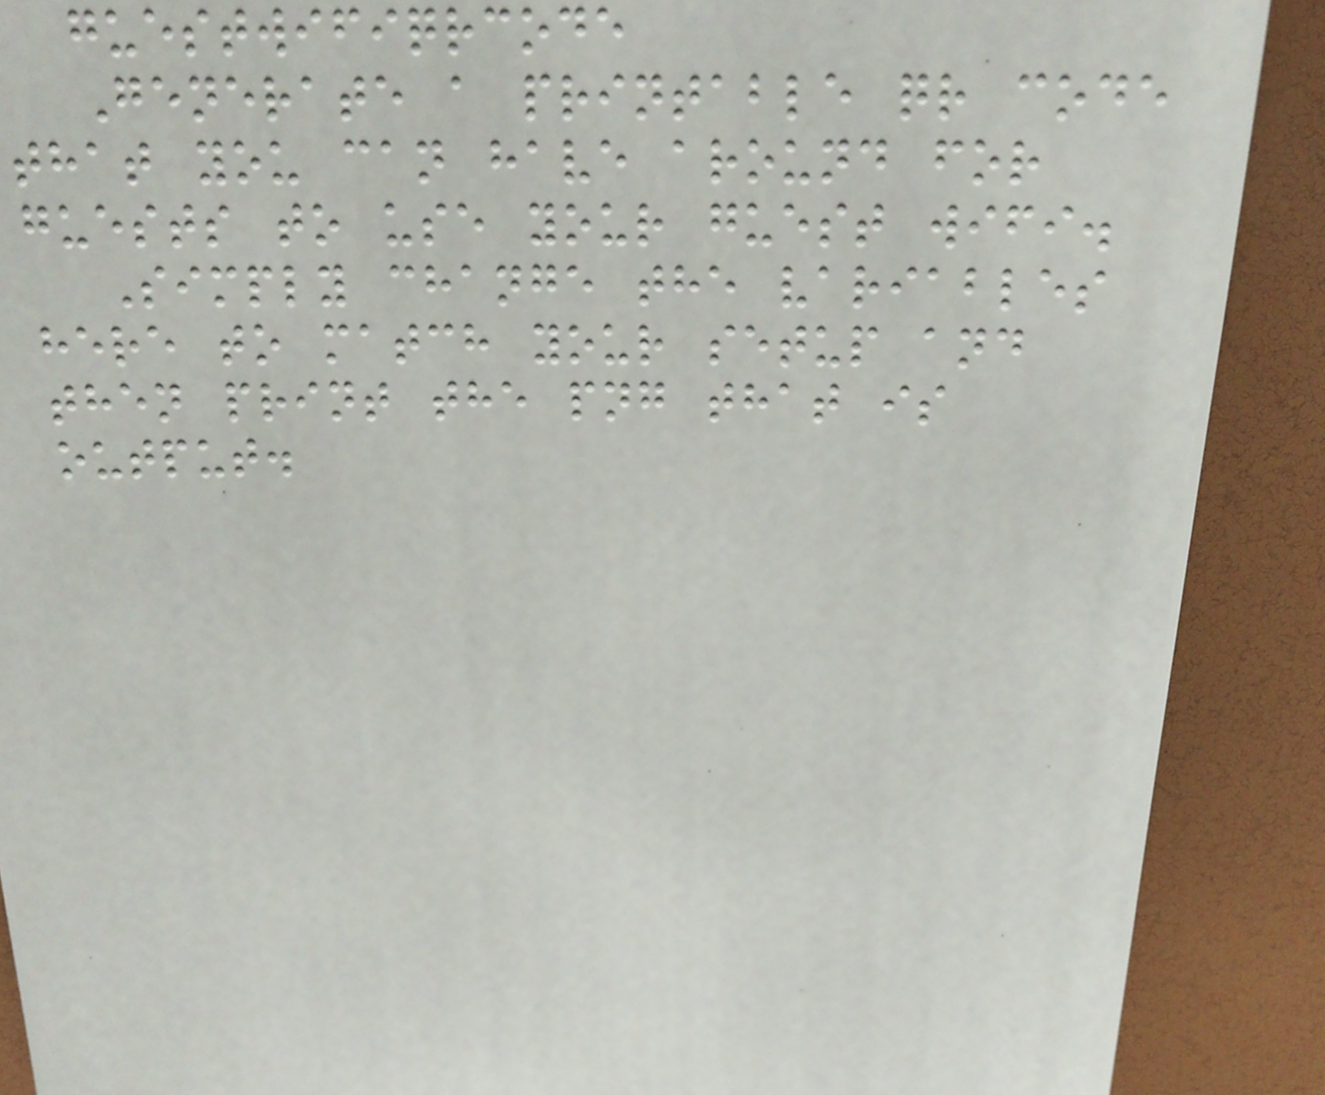guestwifiqrcode
Generate a printable qr code
that you can have around for
guests to use your guest wifi.
Simply change the variables
here to match your setup and
then print the png that is
output.
